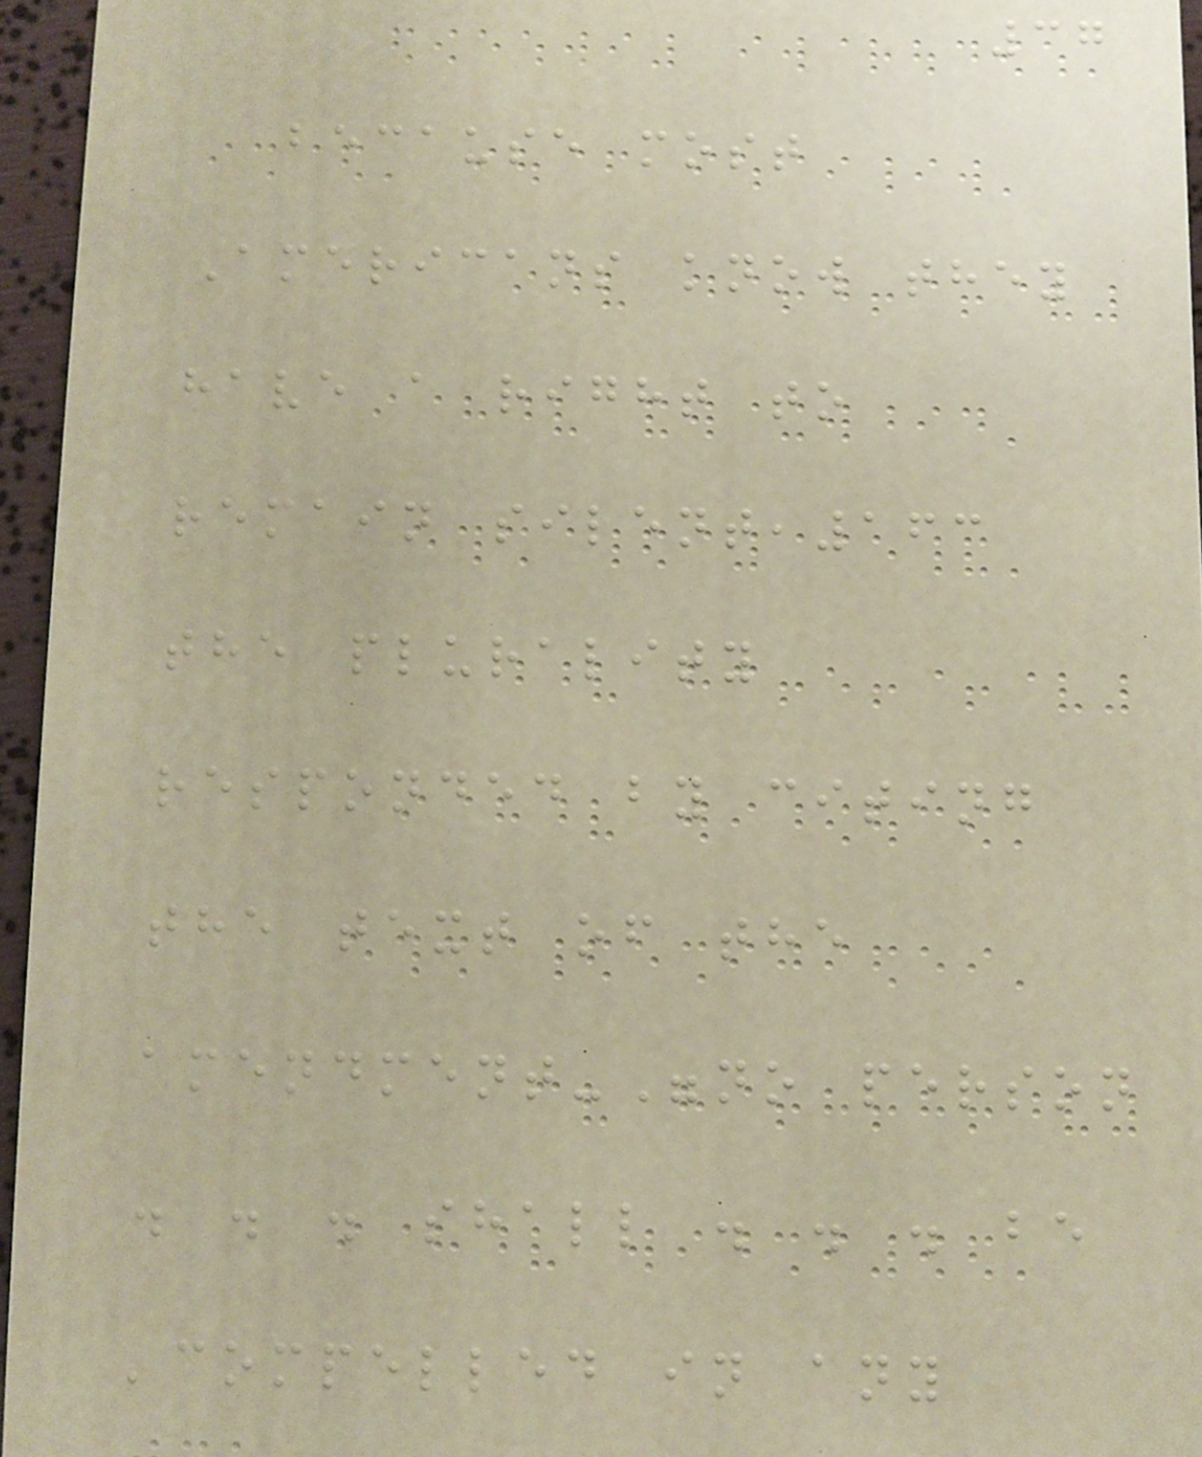37
because most
Americans know they
have a right to
remain silent,163
the plurality
responded by citing
the text of the
amendment-"no person
. . . shall . . . be
'compelled in any
